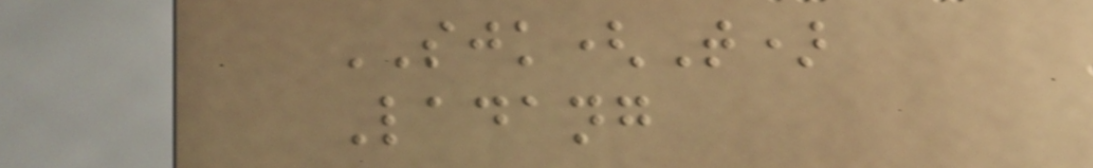SJK(T)
Ladang
